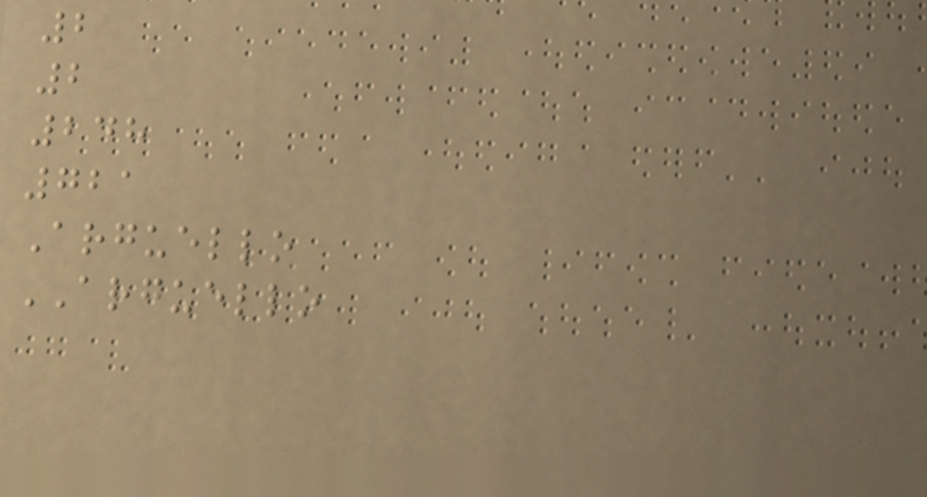2
2
248
721
Arguello
ARGUELLO
